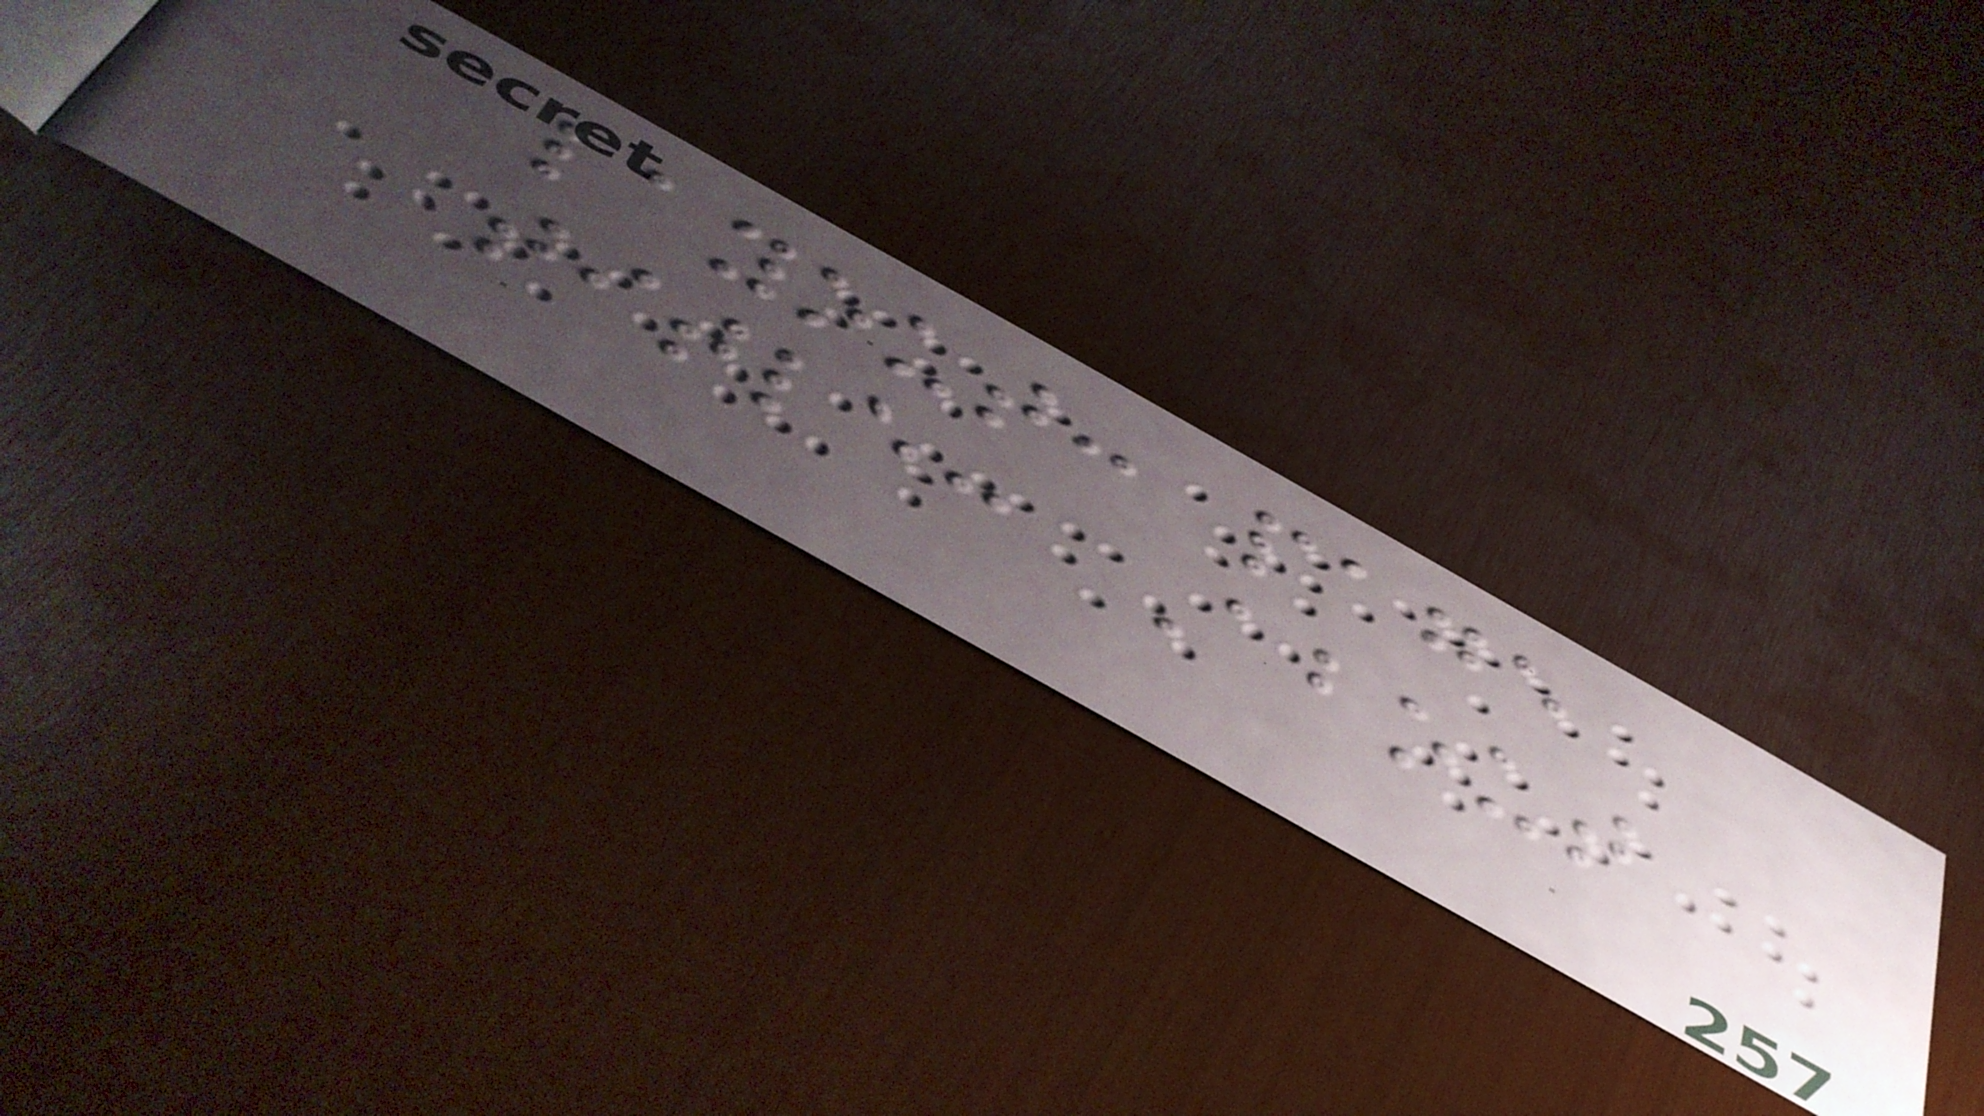layout: page
title: About
